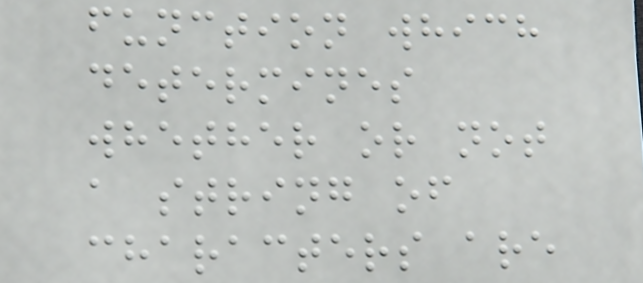function which
determines
whether or not
a string of
characters are
